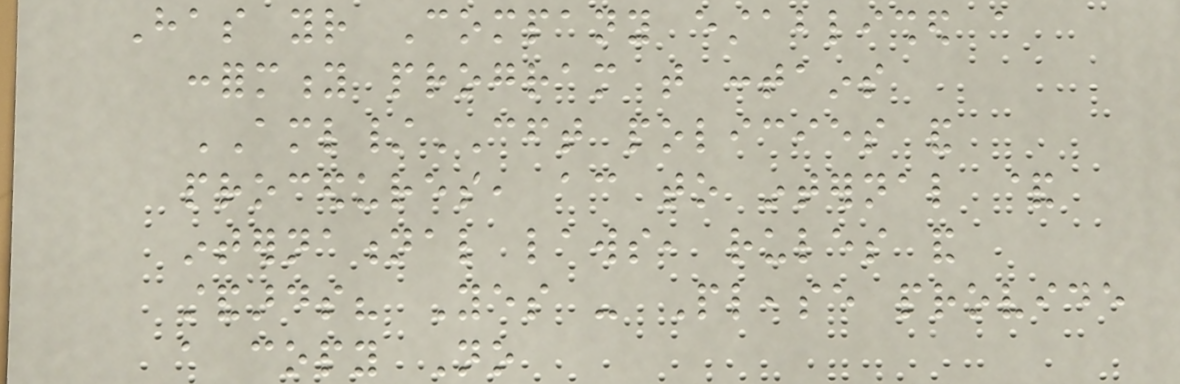Has your Company established a
conformity program that contains
AML/CFT policies and
procedures, according to internal &
international laws, rules and
standards? Yes - Please provide
a copy No
